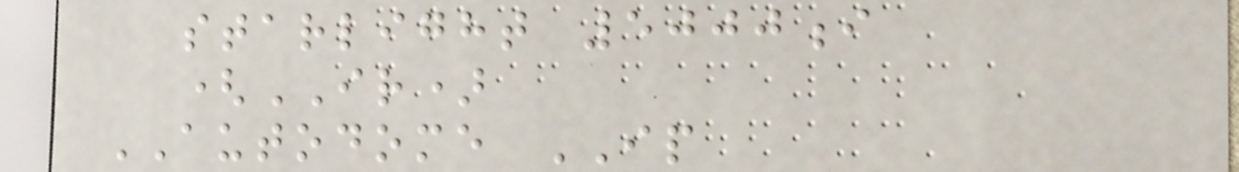starlight 5000i
(IR)
AUTODOME IP
